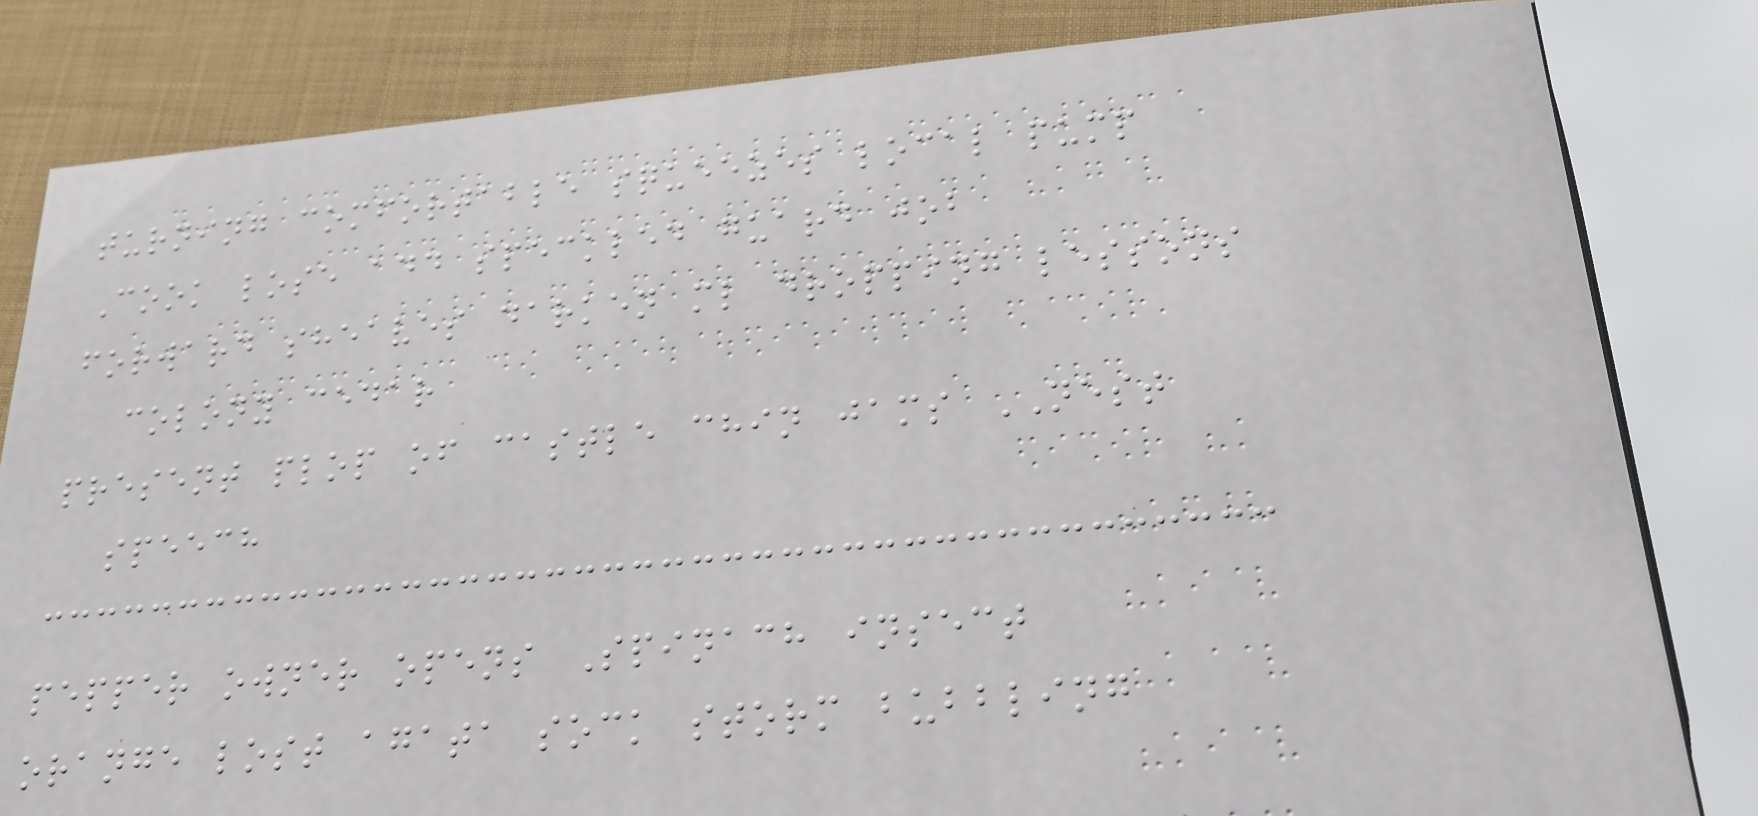turning comfortable squeezes local pump
Cook lose add speckled guard job
forward sheaves darken ml dropping lessons
colony cedar
present plop of castle chin jams NEST
speech
pepper owner opens Spinach insect
orange lost agata sock storm bubbling
